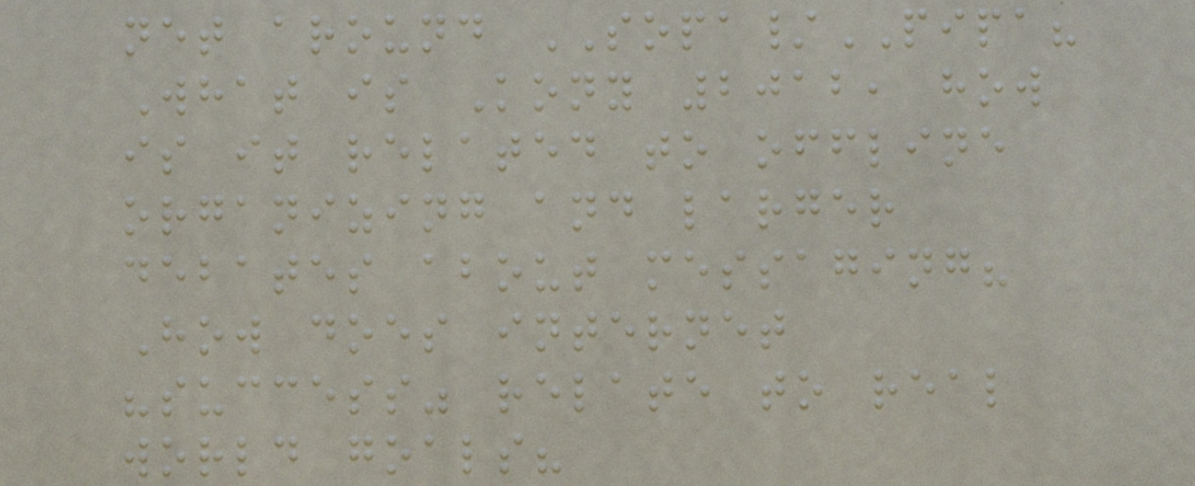net around SOPA/PIPA?
What is Kony 2012, how
is it related to offline
organizing and larger
debates about messaging?
How does internet
"success" relate to real
world goals?
